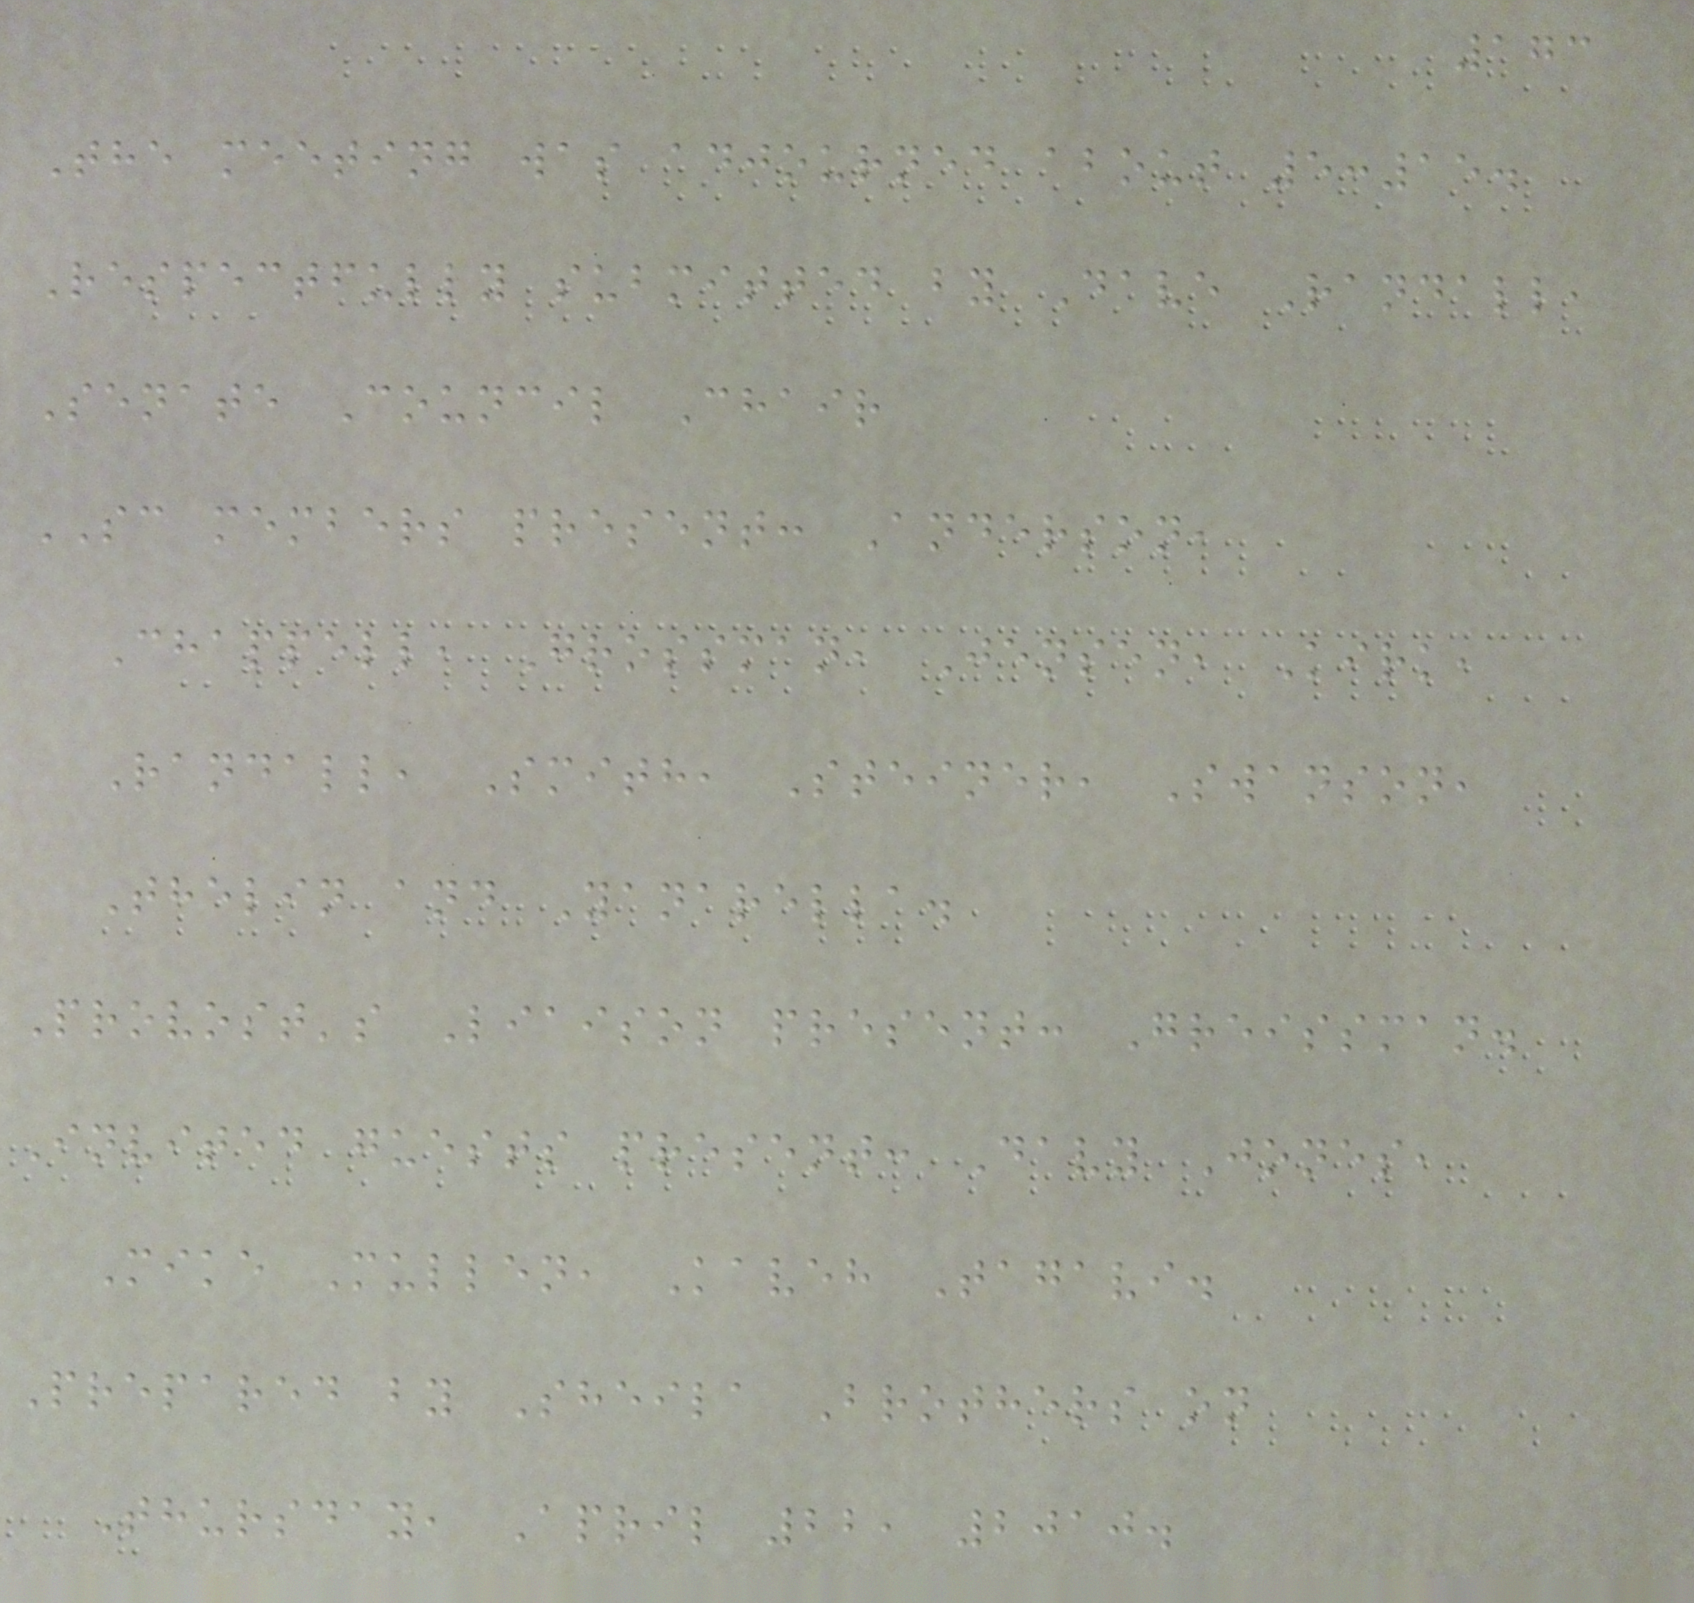173
The meeting was adjourned about 5:15.
Respectfully submitted by Dave Randall,
Senate Council Chair
SC members present: Anderson,
Chappell, Grossman, Jensen, Kirk,
Randall, Smith, Steiner, Swanson,
Thelin and Yanarella.
Provost's Liaison present: Greissman.
Invited guests present: Davy Jones,
Mike Mullen, Kaveh Tagavi.
Prepared by Sheila Brothers on
Thursday, April 22, 2010.
